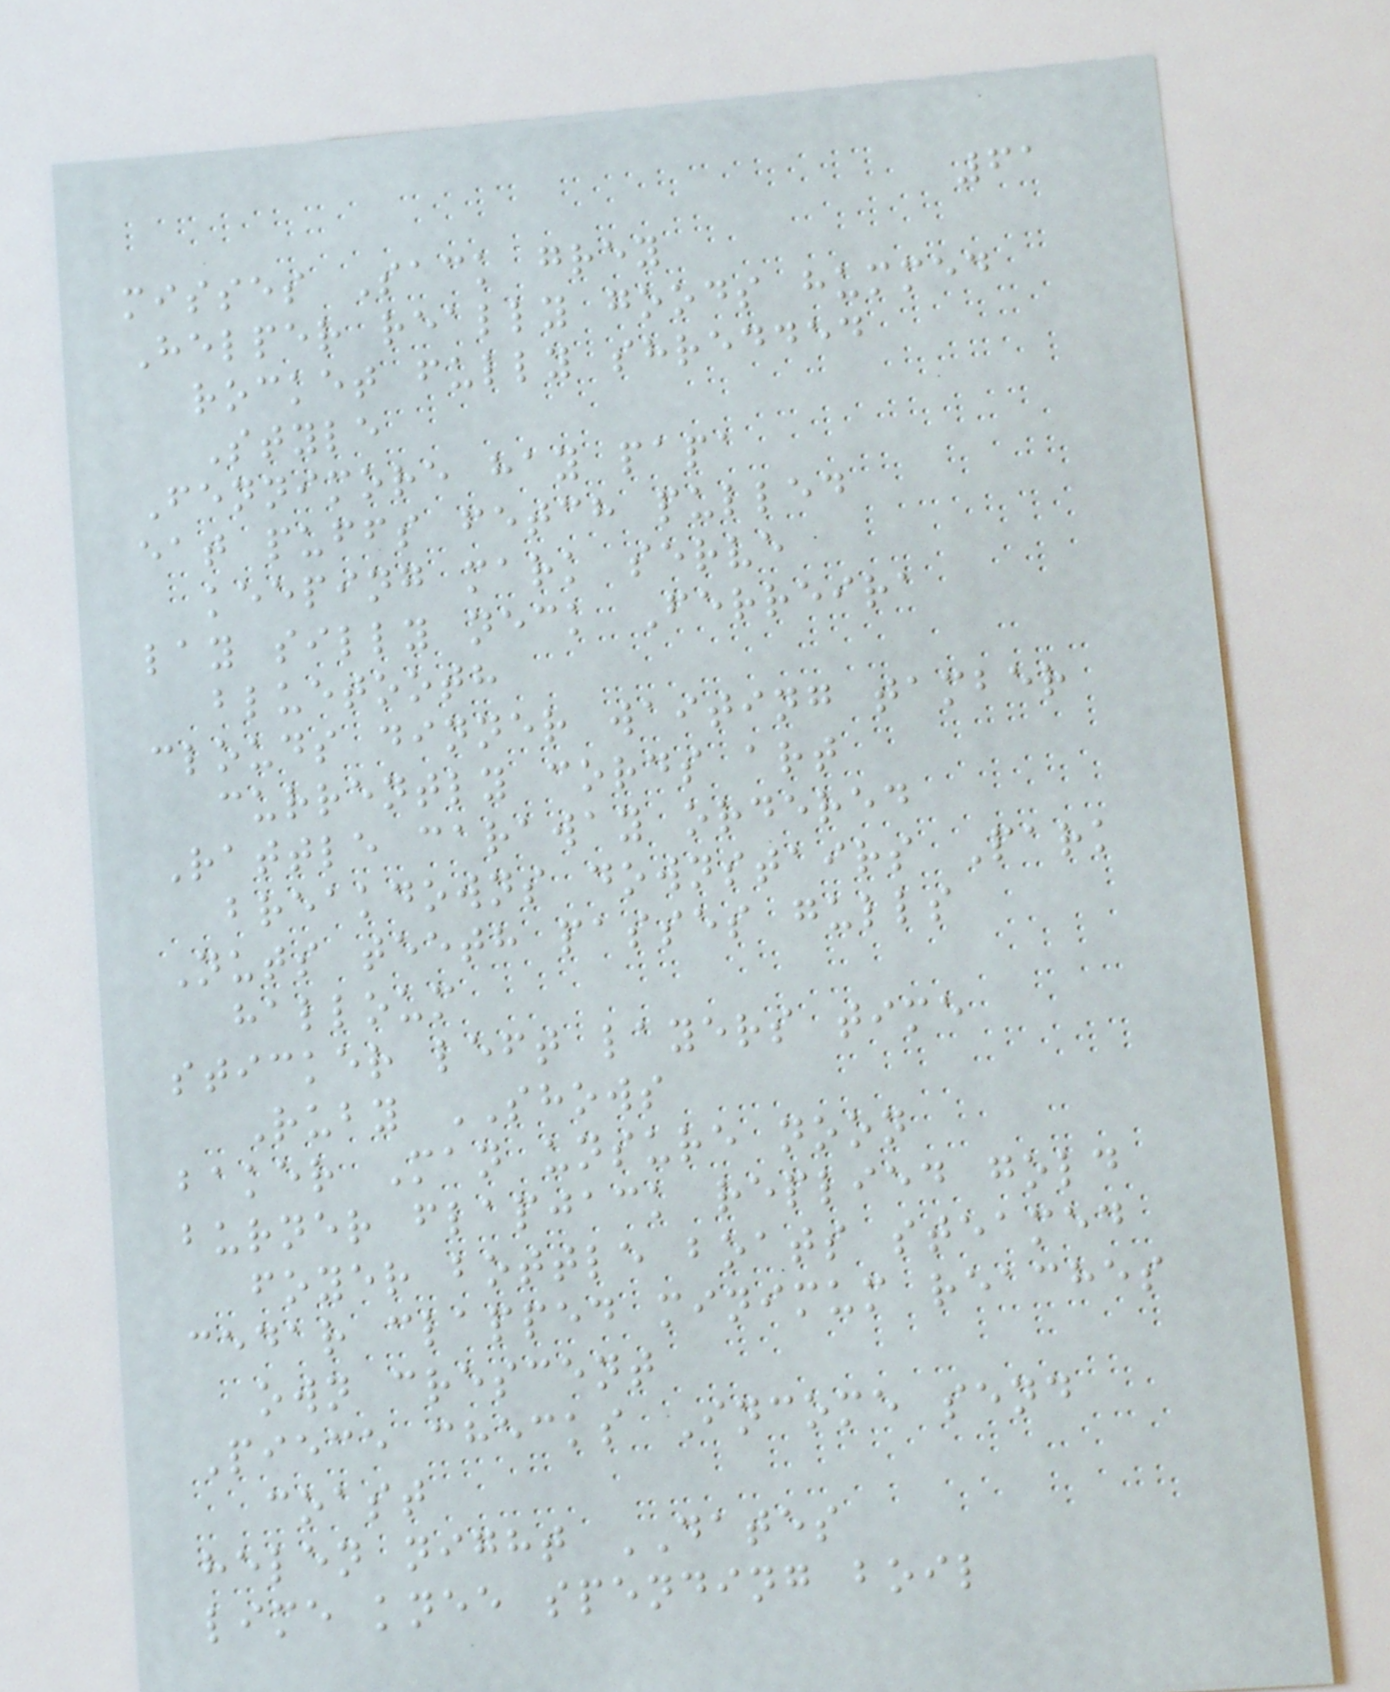61
misses Sack grey
Helper really goods hummed
rocket fully shredded
Style
Fennimore hay papa
eat puffs fetch pulled
keeping mark serve
lay silly neck Ferreira
bluetooth
clouds dinner waiting tamber
currently cords art
Rattle caraway ordered
breakdowns downstairs Park
Nuts teeth passes gulls
halloum
sticker left layers time
Ruby SHOWS
baker Man unsure noon
burner flapjack replied gold
foyer bottle boats steamed
cedar clapped minimum reaches
own crescent
Piece checks Income send
coast
helen night DATES
lime knee spending boil
